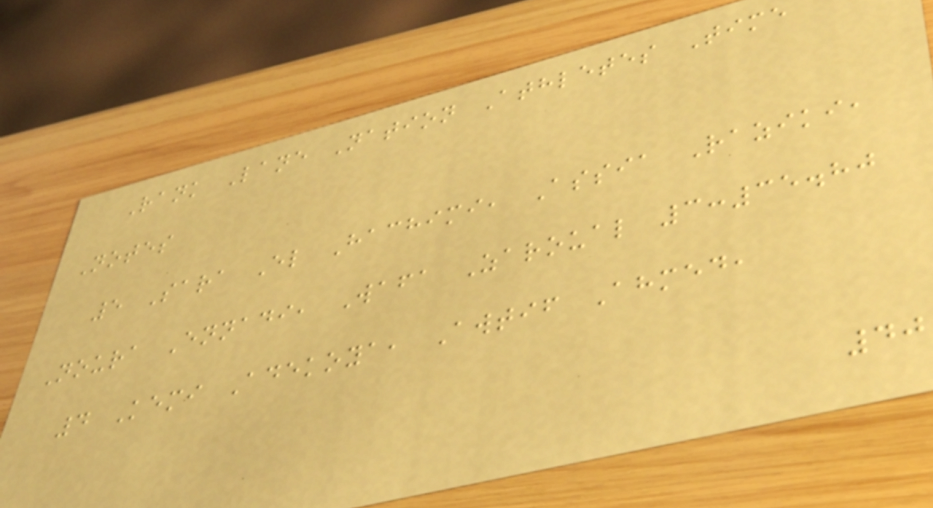Rank Lane Nation Athletes Time
Notes
5 Sara El Hachimi, Assia Raziki,
Noura Ennadi, Wafa Zaroual 3:35.80
4 Kemi Adekoya, Awtif Ahmed,
40
